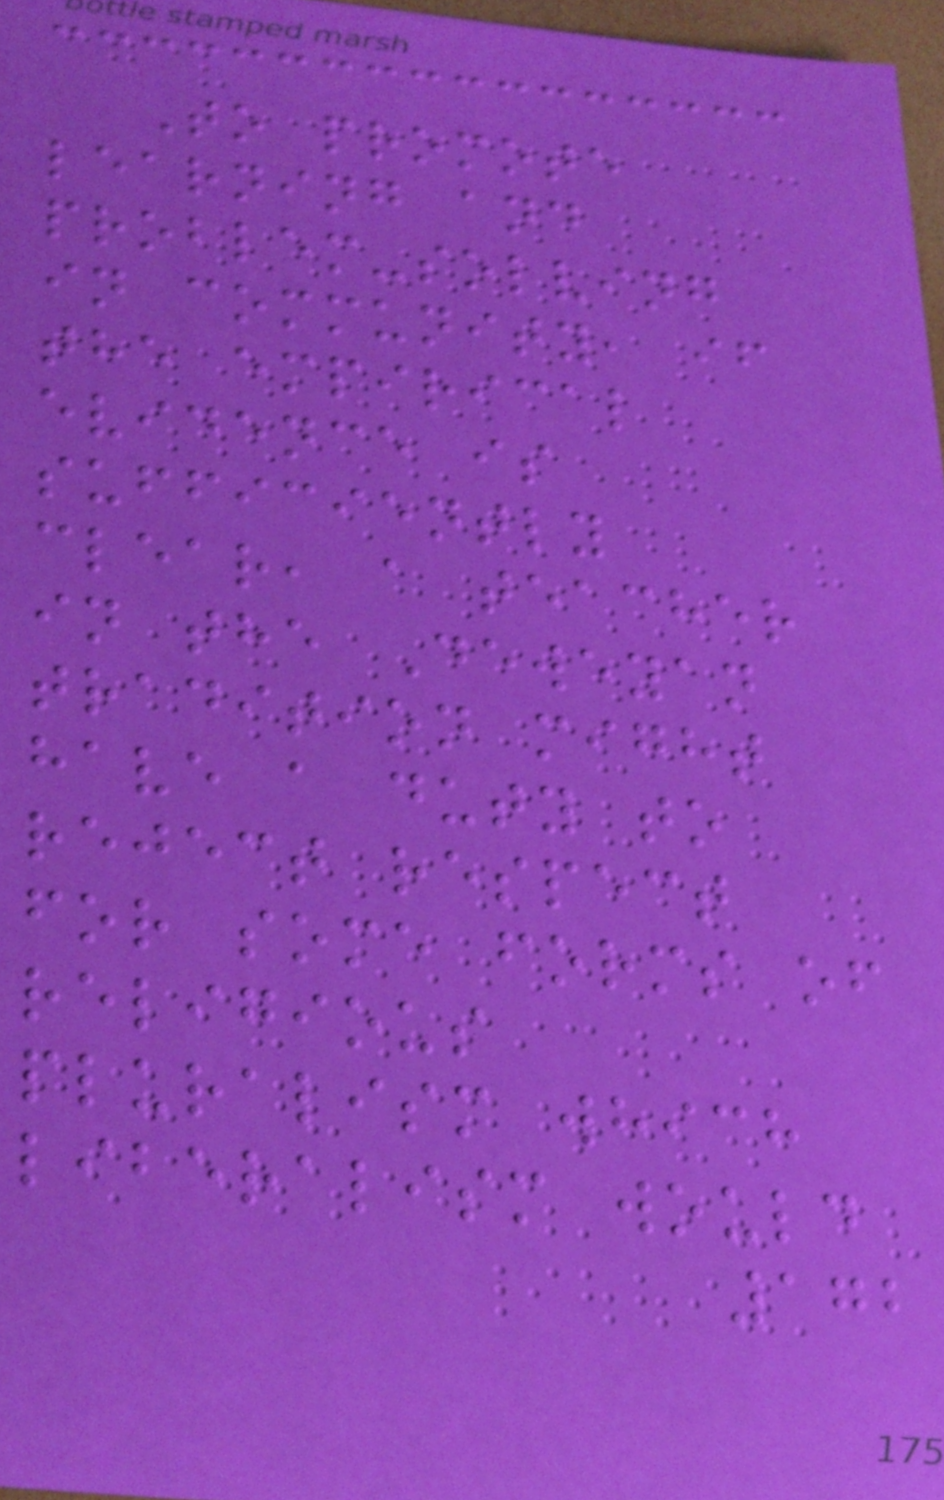To promote
learning and
problem-solving
in community, if
the empirical
evidence is
sufficiently
clear, a teacher
in the Deweyan
tradition might
have a duty to
reject respect
for some forms of
religious
pluralism which
liberalism would
172
